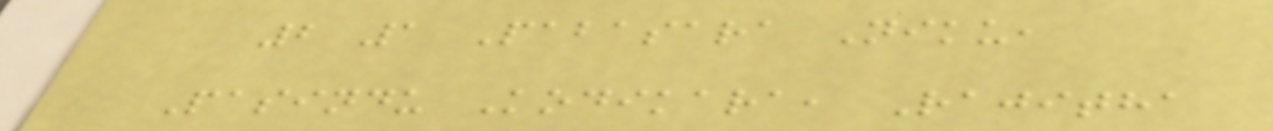2 1 Pabasara Niku,
Pasindu Kodikara, Rajitha
